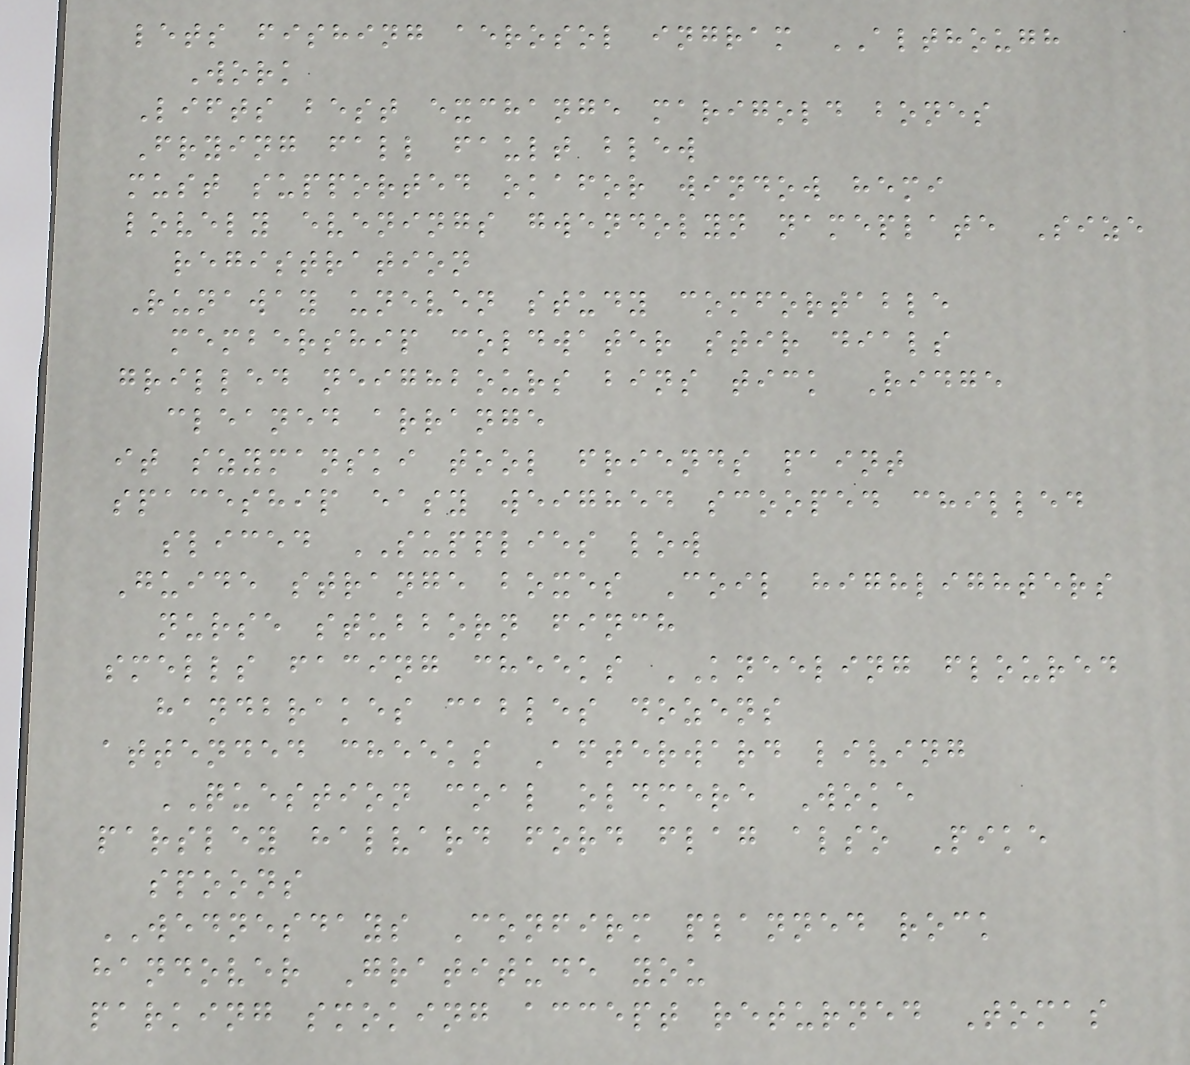lets fishing aerosol ingram ALTHOUGH
Work
Lifts best exchange marigold bones
Frying fall fault blew
must supported okafor window hemi
lovely evenings gwendolyn nameplate Size
registration
Runaway uneven study comfortable
membership coldwater stir dials
grilled neighbours bins tick Ridge
cleaned arrange
it szymanski tool friends paint
spaceship easy weighed scooped chilled
sliced SUPPLIES low
Guide strange boxes Coil highlighters
nurse stubborn finch
smells facing cheeks KNEELING floured
handbrakes cables dozens
attended cheeks Afterward living
QUESTION coal oldmere Woke
parsley halvard ford flag also Pike
spoons
WEDNESDAYS Confirm planned rock
handover Gratitude you
parking smoking accept returned Tomas
